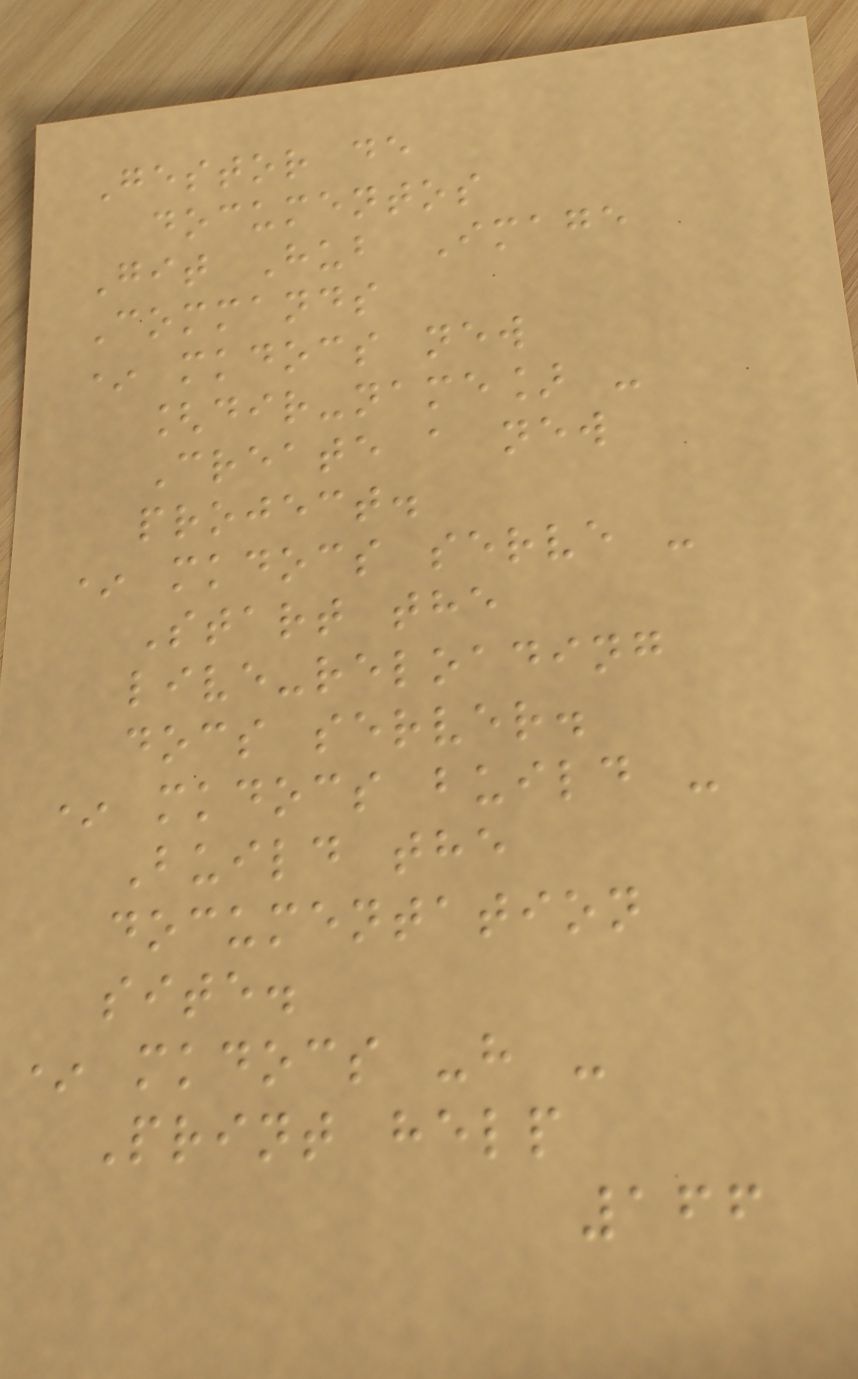Gestor de
documentos
Git Hub Image
Commands
* mkdocs new
[dir-name] -
Create a new
project.
* mkdocs serve -
Start the
live-reloading
docs server.
* mkdocs build -
Build the
documentation
site.
* mkdocs -h -
Print help
166
